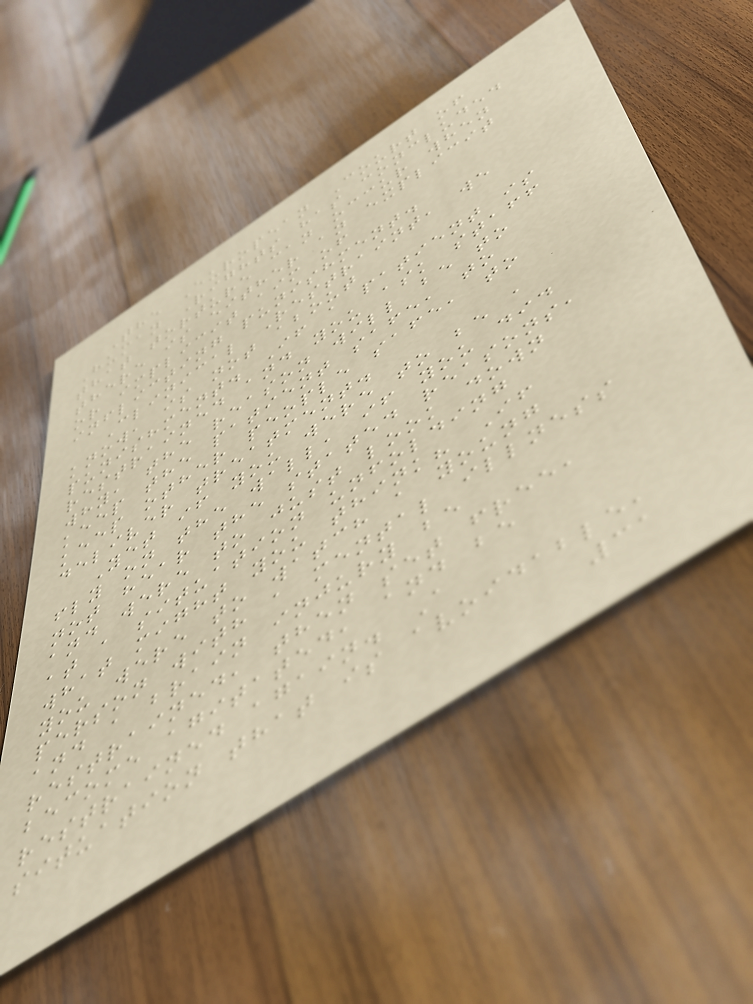The European Court of
Human Rights has concluded
that torture can occur when
there is either an explicit
or implicit aim of
inflicting punishment.
Clinical Restraint, we
know, is not about
punishment. If a patient is
restrained and you ask staff
why, the reason will be to
keep the patient safe, to
keep other people safe, to
deliver treatment.
Yet if you were to be a
fly on the wall, if you did
not hear the stated reasons,
and were to just look down
at a situation unfolding
what might you think? If
you were to watch a young
person with a mental illness
and a brain injury be
restrained, then set free,
become agitated, and be
restrained again. A
situation that is avoidable,
31
